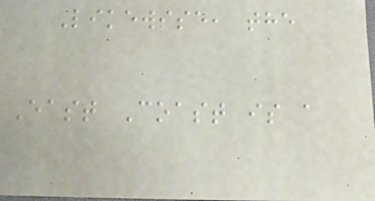Likewise, the
East Coast is a
